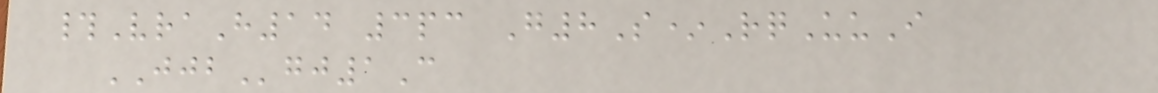#VraH14 3pc G8S*RqUuI
JJBgj1C
